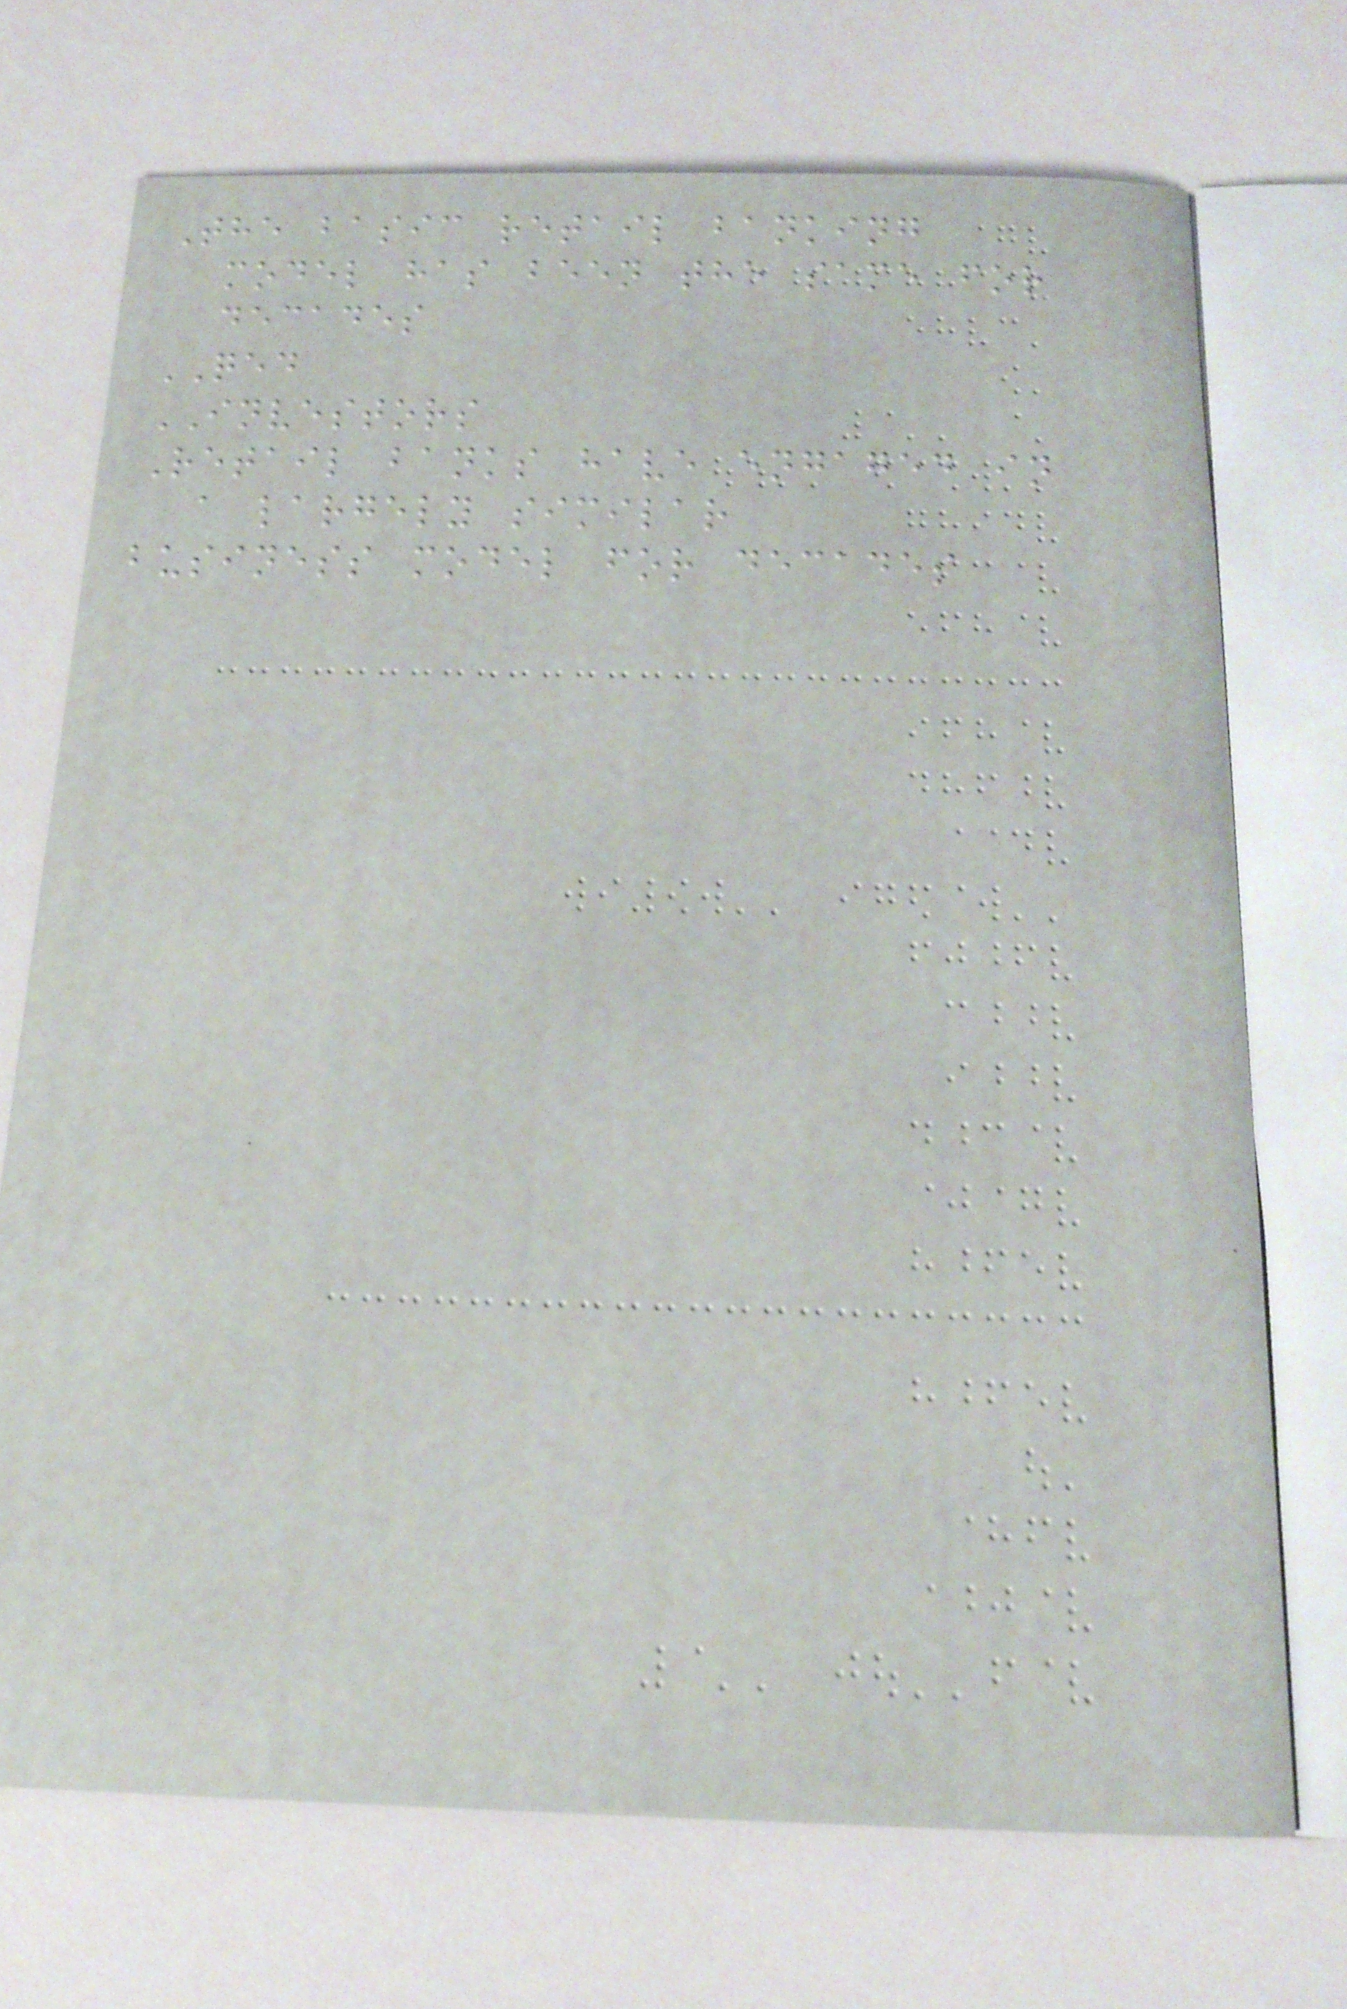The basic retail banking
model has been the same for
decades
QED
INVESTORS
Retail banks have engaged in
a largely similar
business model for decades
